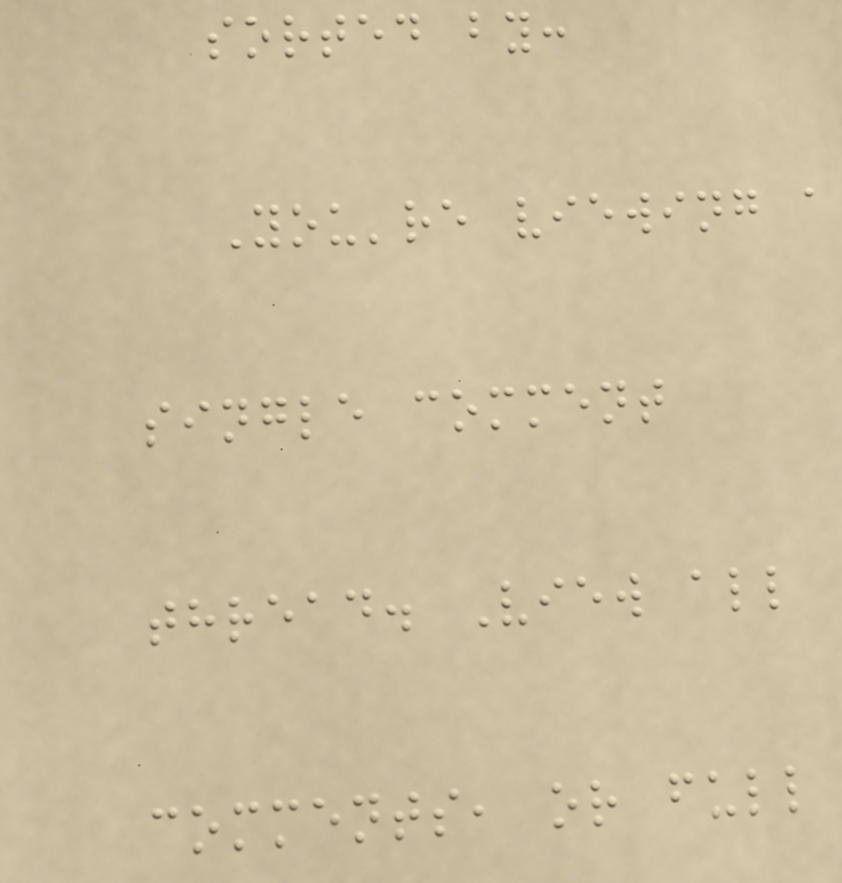sorted by:
You're viewing a
single comment
thread. View all
comments, or full
